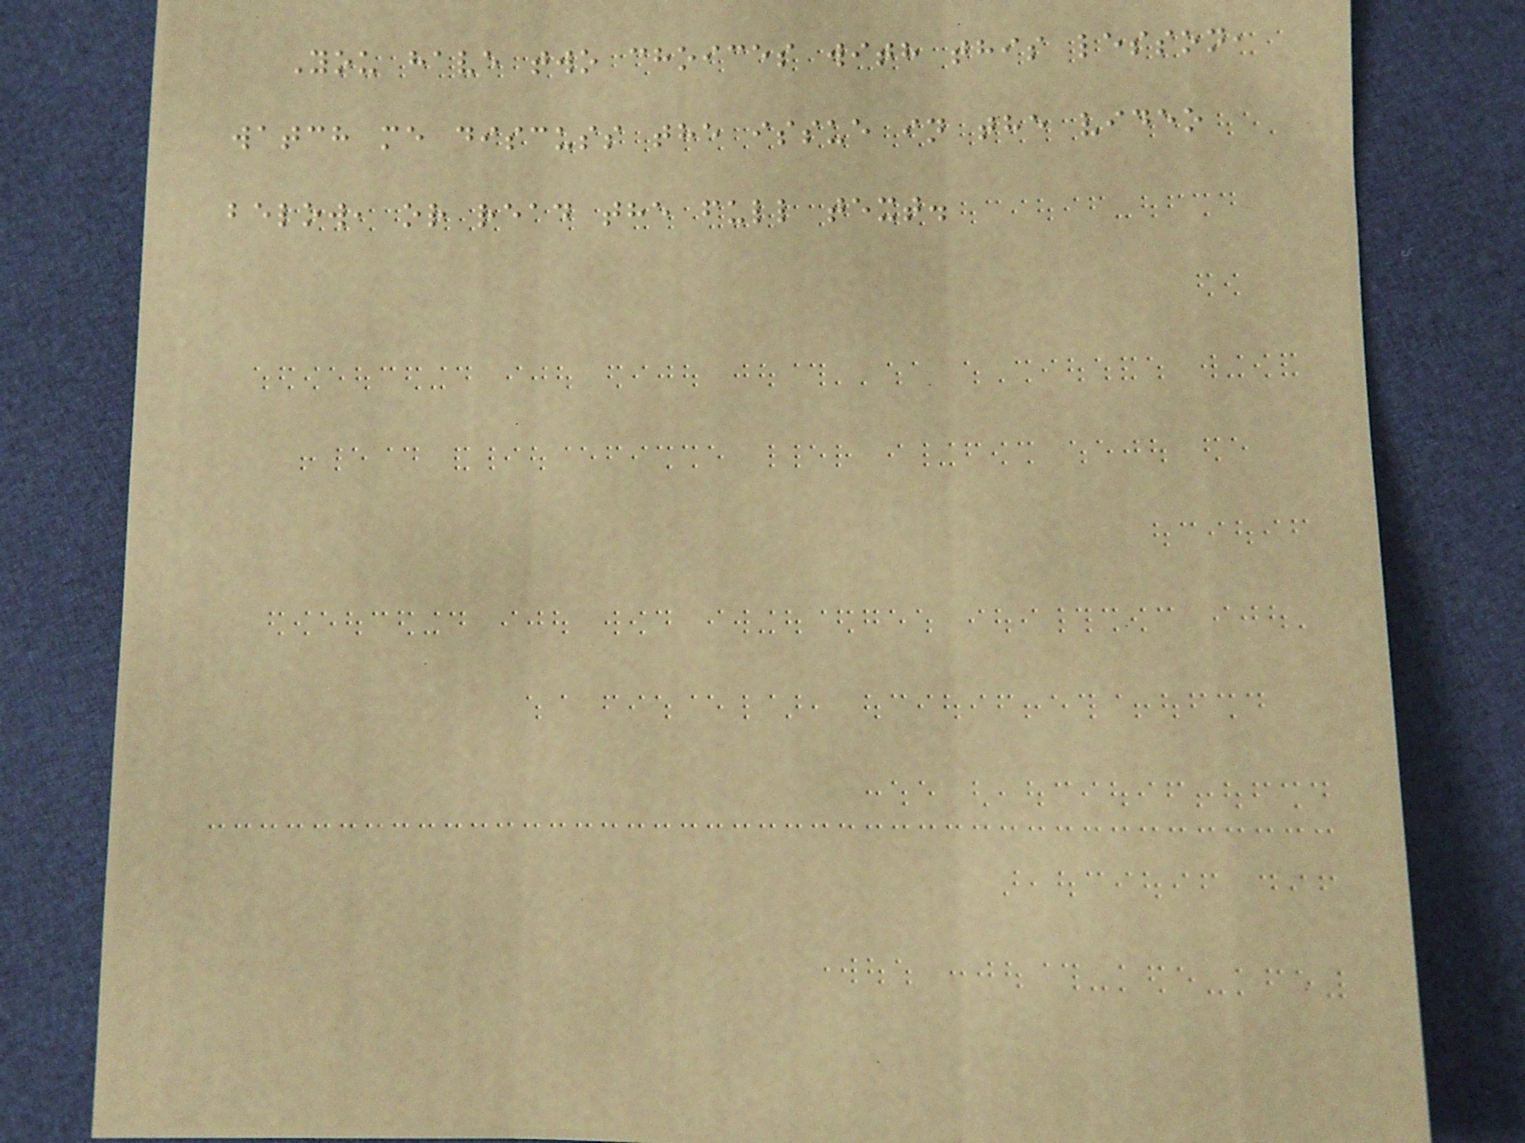You have two choices with this lesson,
watch me discuss the issue in the video
below, or read the full text.
